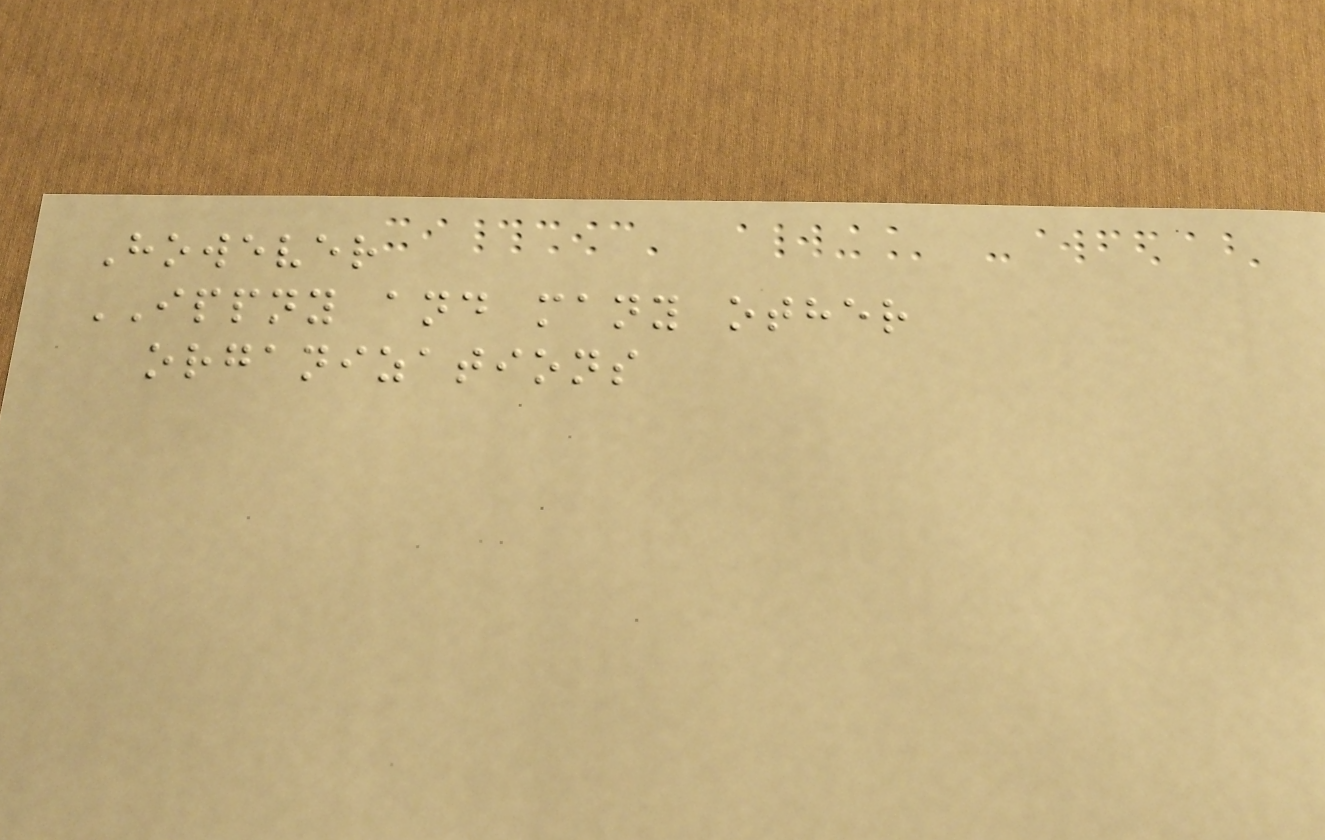However
IPPNY and many other
organizations
